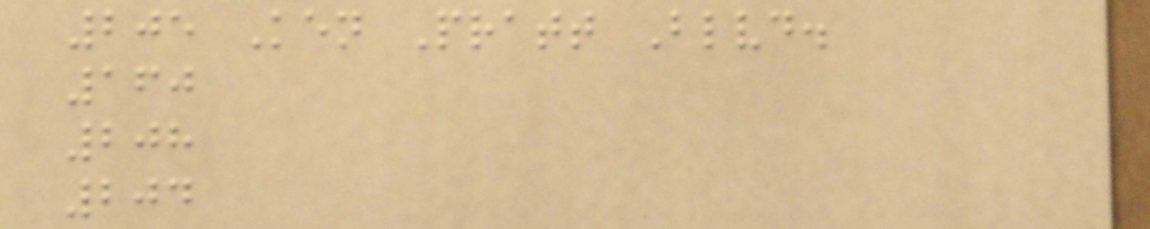205 Ken Pratt Blvd.
160
208
204
